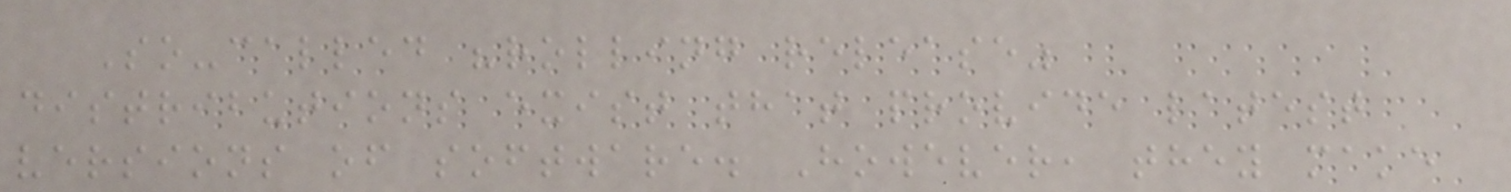So-called "rolling release"
distributions exist that provide latest
versions of software. However, they make
